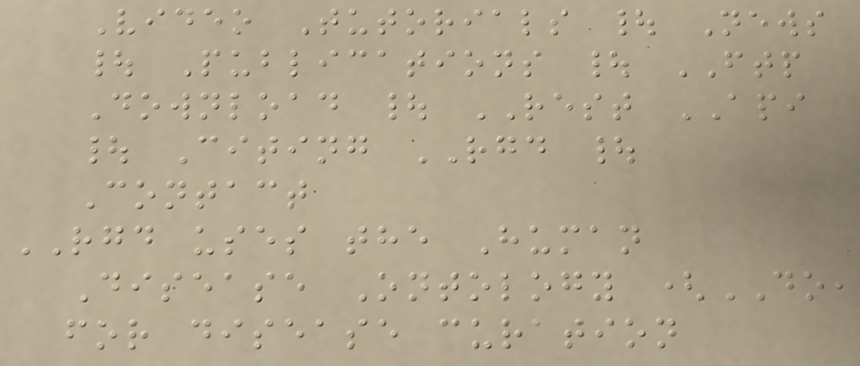Video Tutorials | News
| Publications | FTP
Download | REST API
| Citing RGD |
Contact
RGD uses the Human
Disease Ontology (DO,
for disease curation
